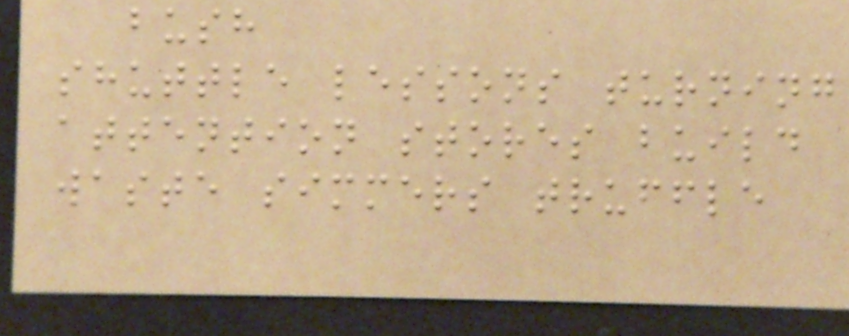bush
shuttle lessons turning
attention stores build
waste simmers truffle
